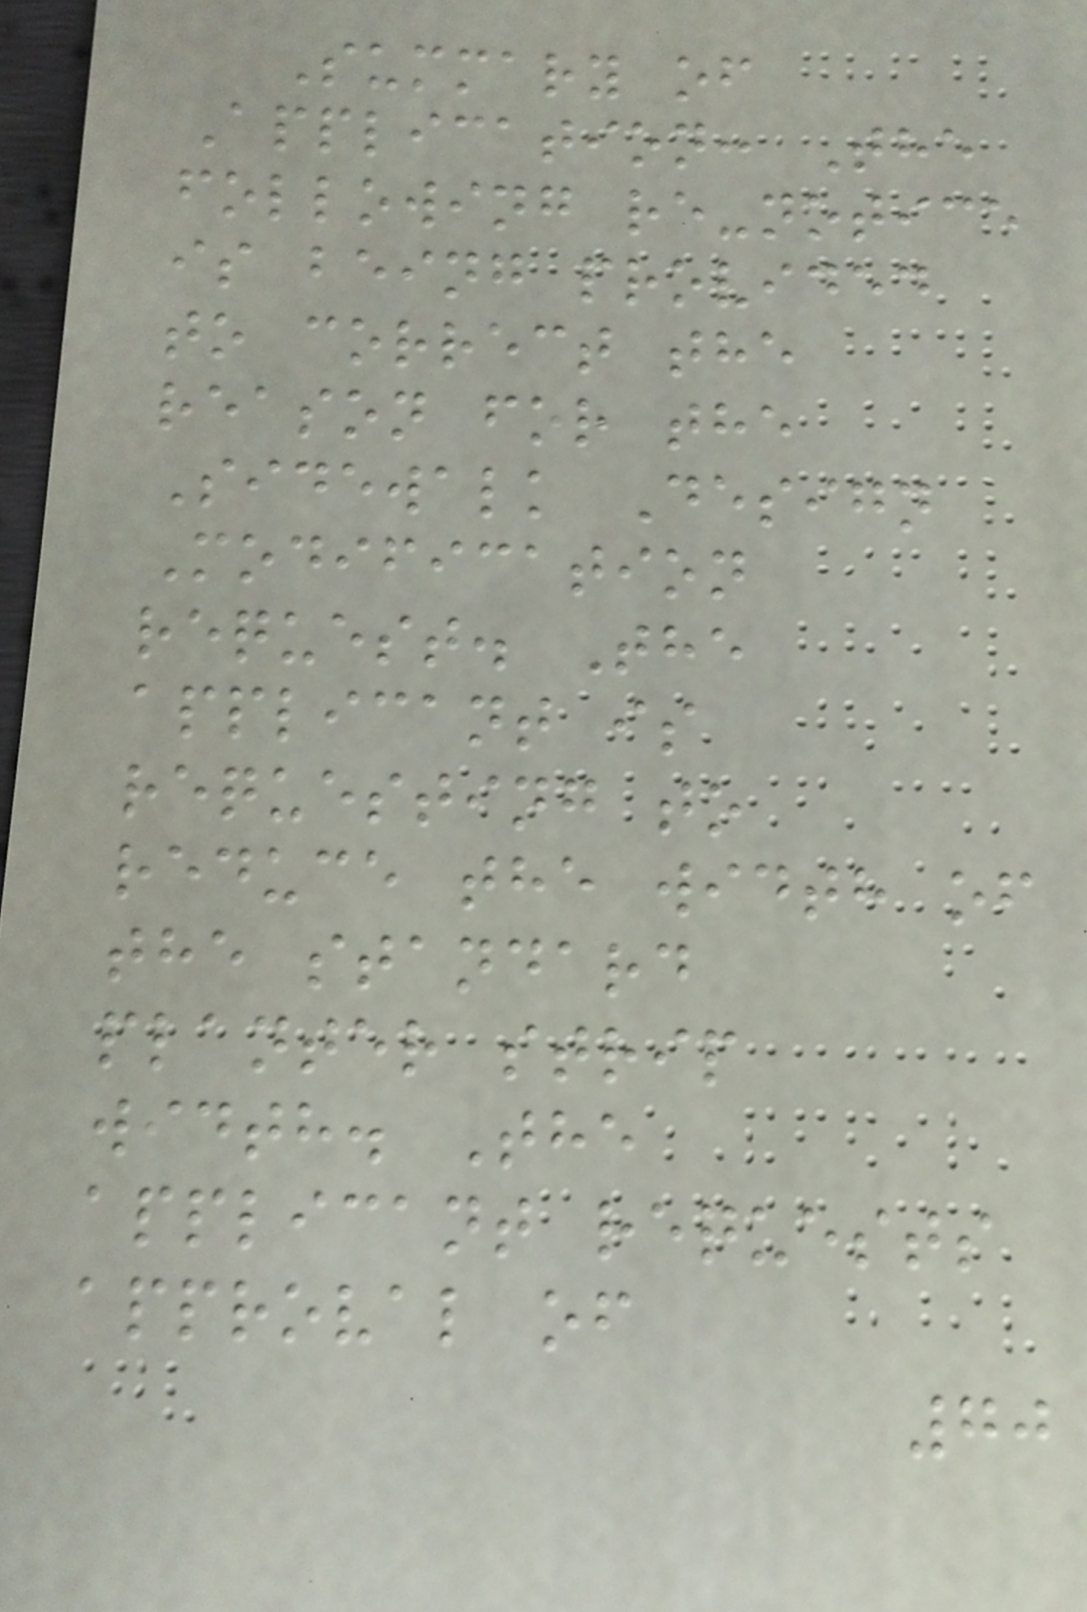Summary of
Application: The
following re-notice
is being provided
to correct the
reason for the
Sidewalk Design
Modification
request. The
applicant is
requesting to
reduce the width of
the standard
planter strip
width. The
applicant requests
approval of
70
